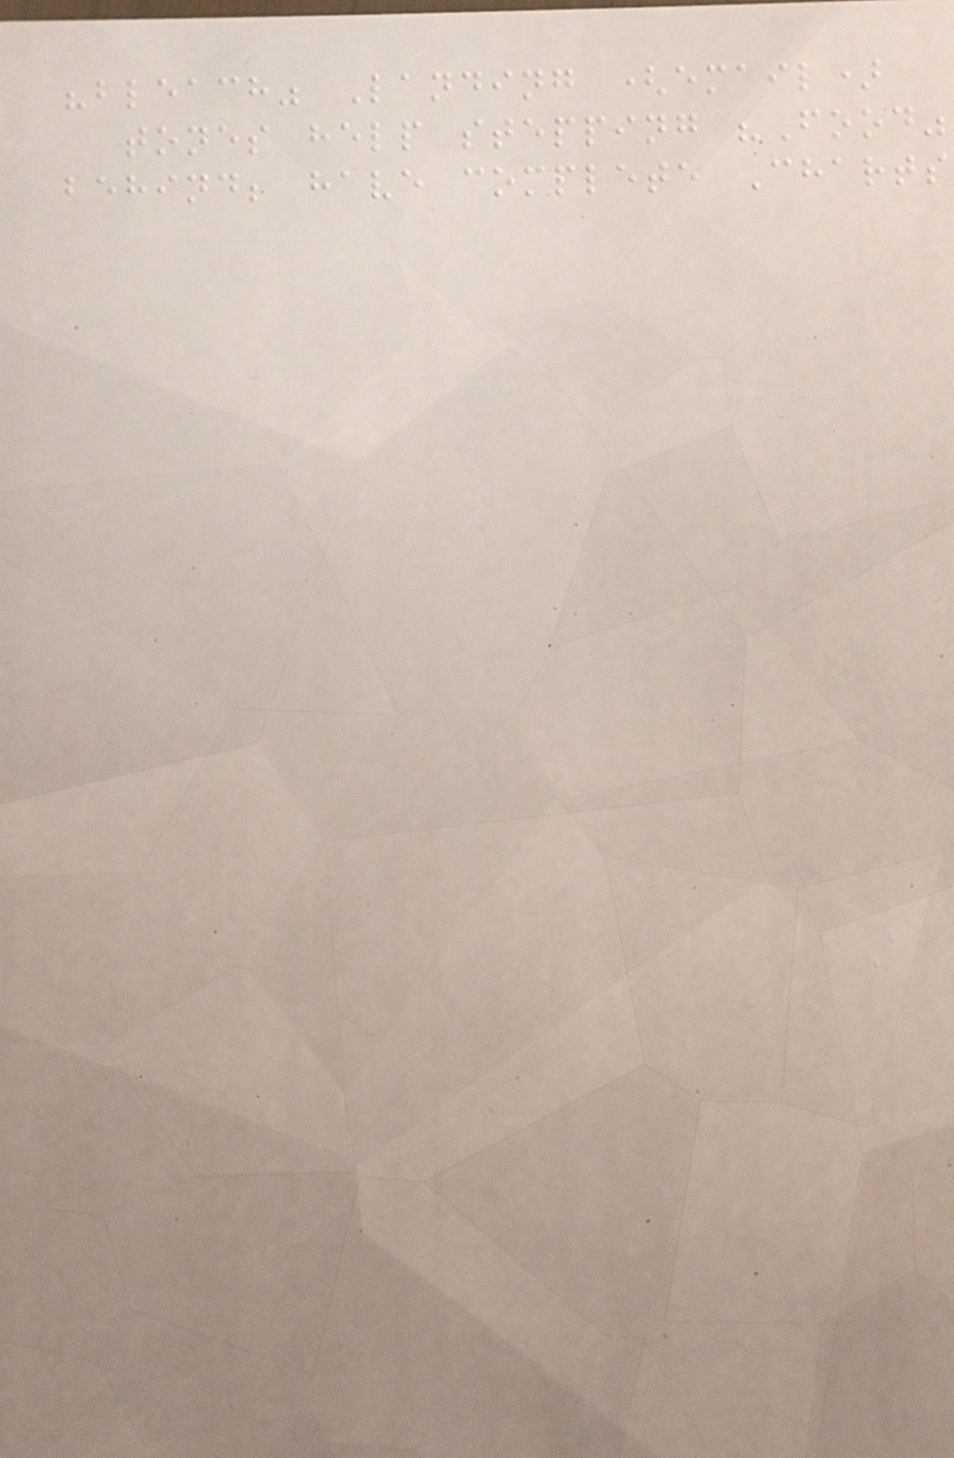"bleach" Landing (email)
tones help stepping "Food"
behind; have complete Charts
